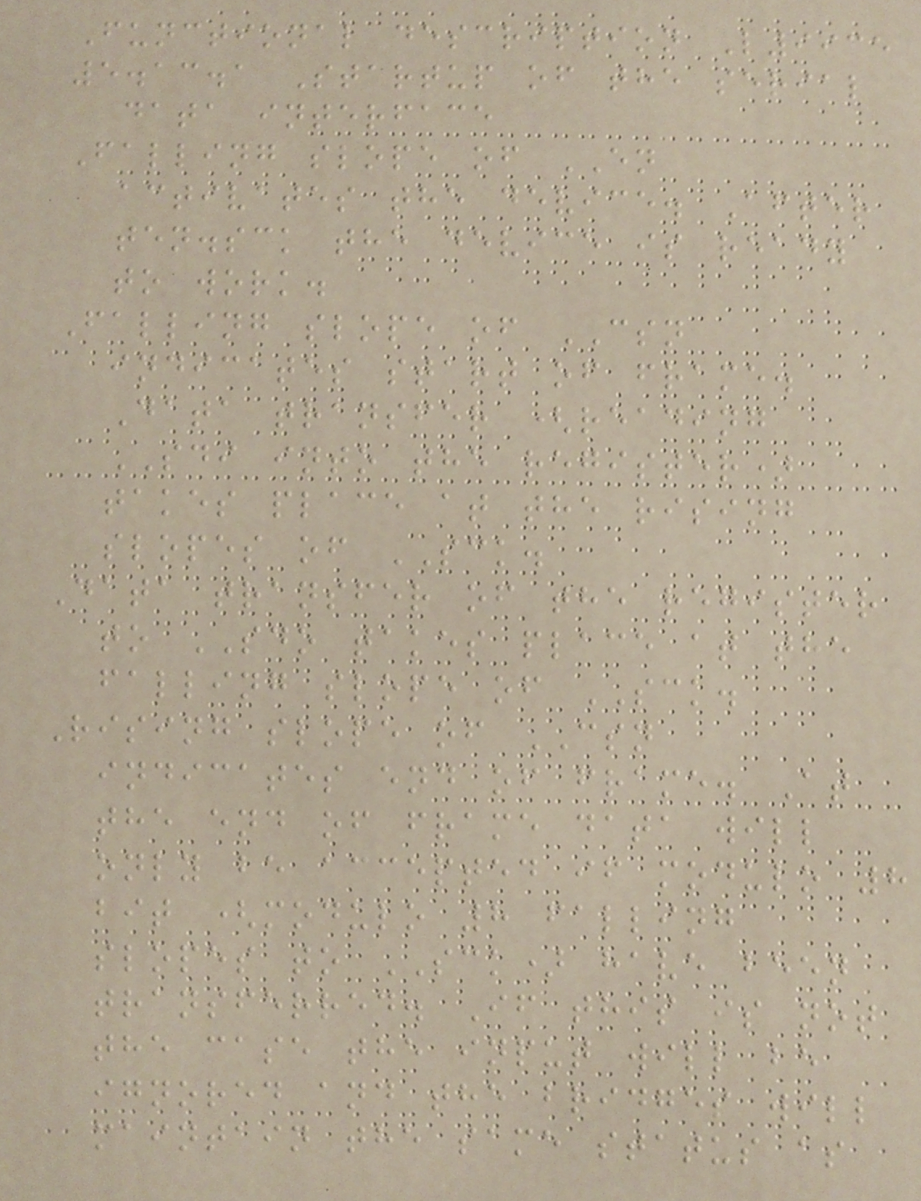Functional description L9935
5.13.1 Startup of the serial
data interface
Falling slope of EN
activates the device. After
ten.sck the device is ready
to work.
Falling slope of CSN
indicates start of frame.
Data transfer (reading
SDI into the register)
takes place at the rising
slopes of SCK.
Data transfer of the register
to SDO takes place at the
falling slope of SCK.
Rising slope of CSN
indicates end of frame. At
the end of frame data will
only be accepted if modulo 8
bit (modulo 8 falling
slopes to SCK) have been
transferred. If this is not
the case the input will be
ignored and the bridges will
maintain the same status as
